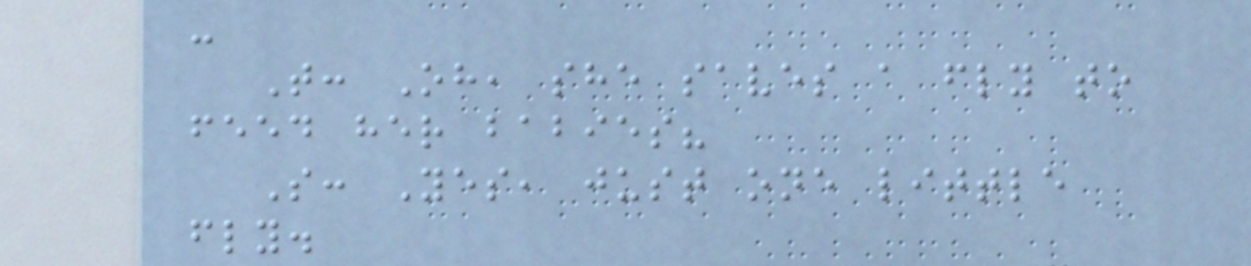-
T: Oh, she saves a fly to
feed her babies?
S: Yes, just one little
fly.
